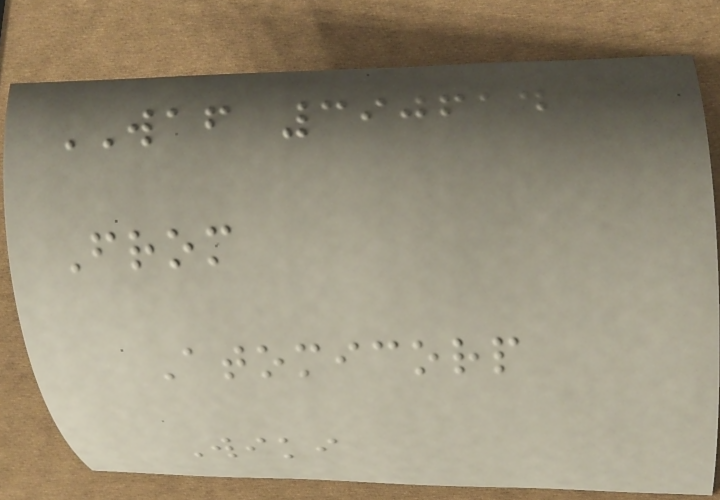WAF 390614
From
Atomicorp
Wiki
